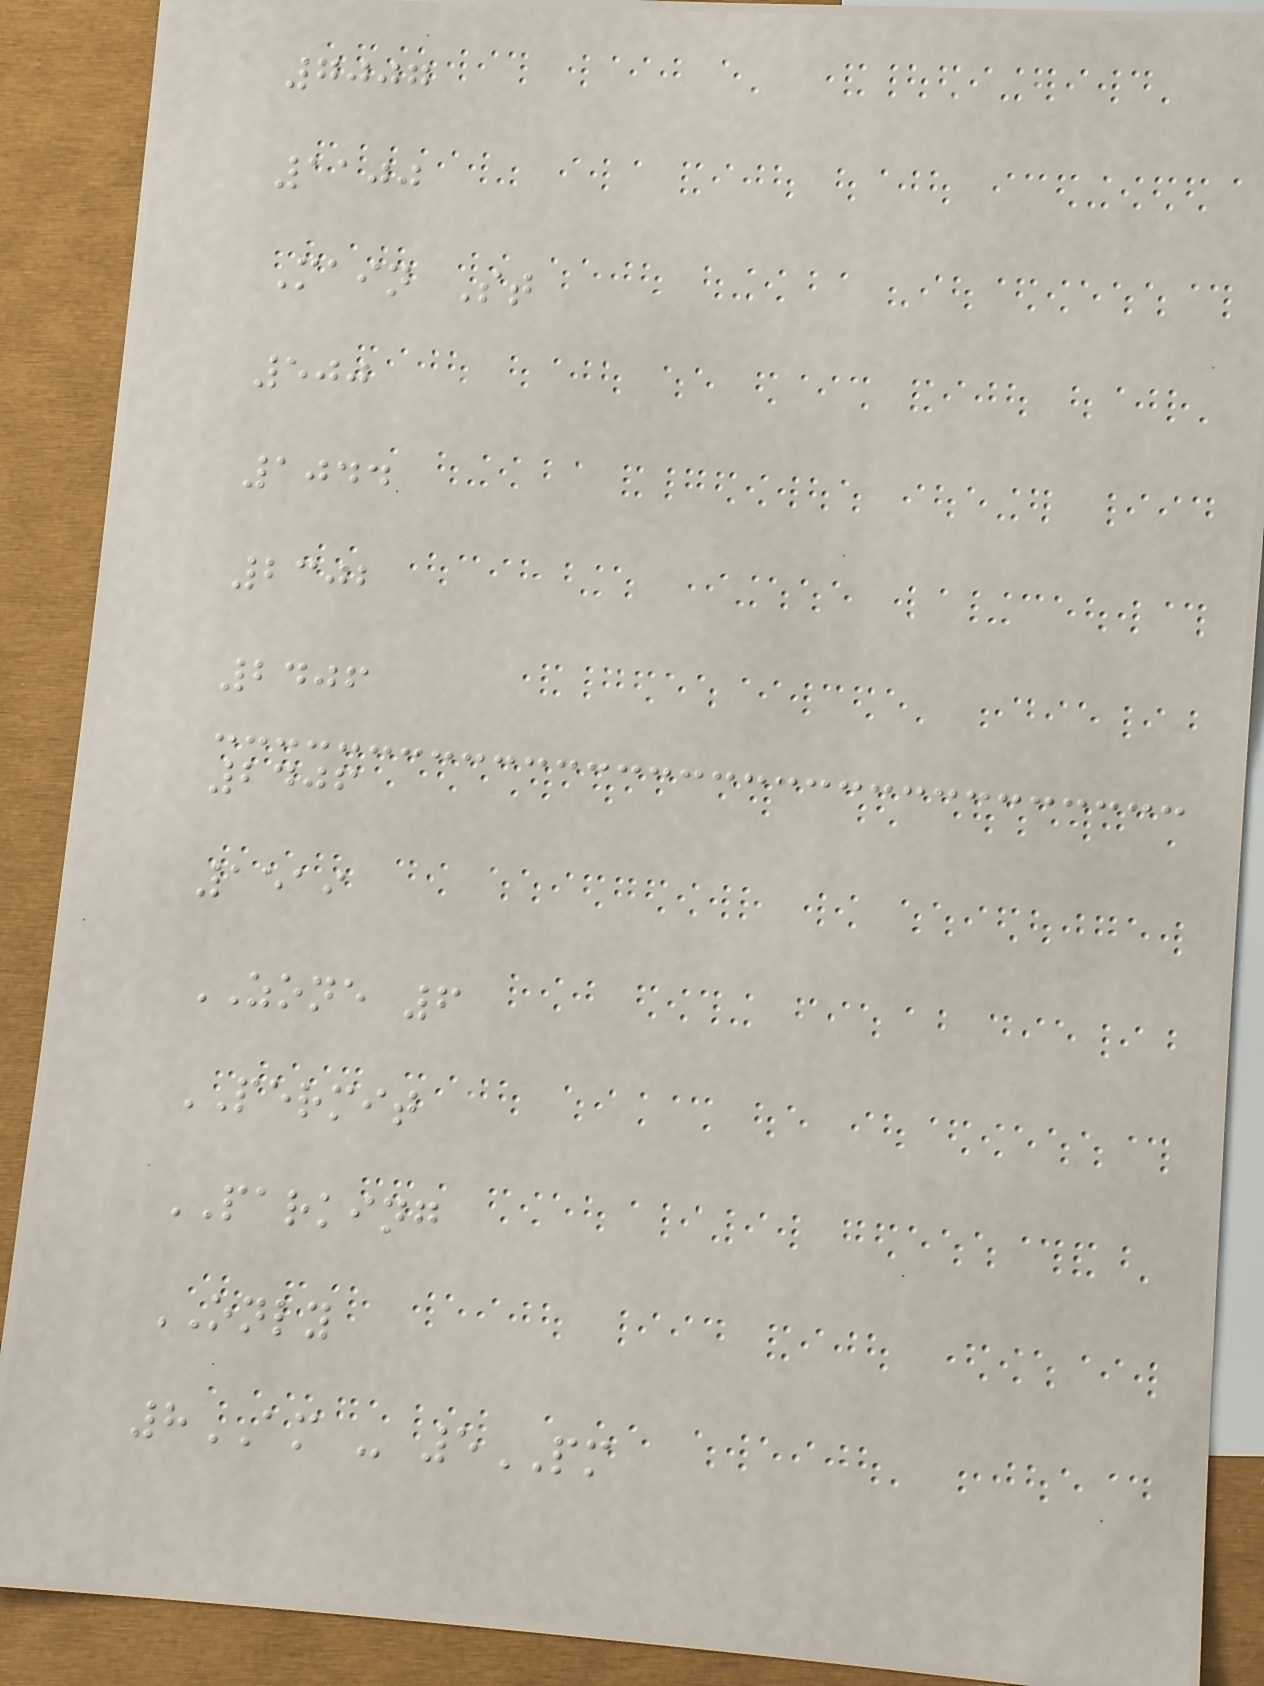7007
1100
Main St
500
1044
2302
2406
2406
1519
ZONE 6
PERMIT
PARKING
ONLY
8AM - 5PM
